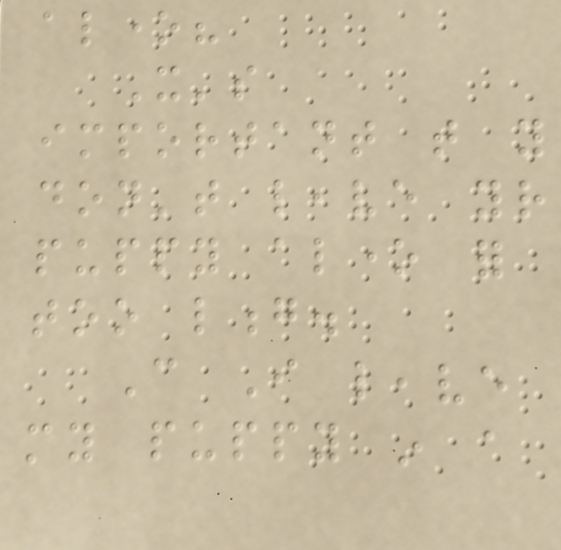alone?
It's
important that you
don't leave your
puppy alone for
too long.
Can I leave
my puppy in a
